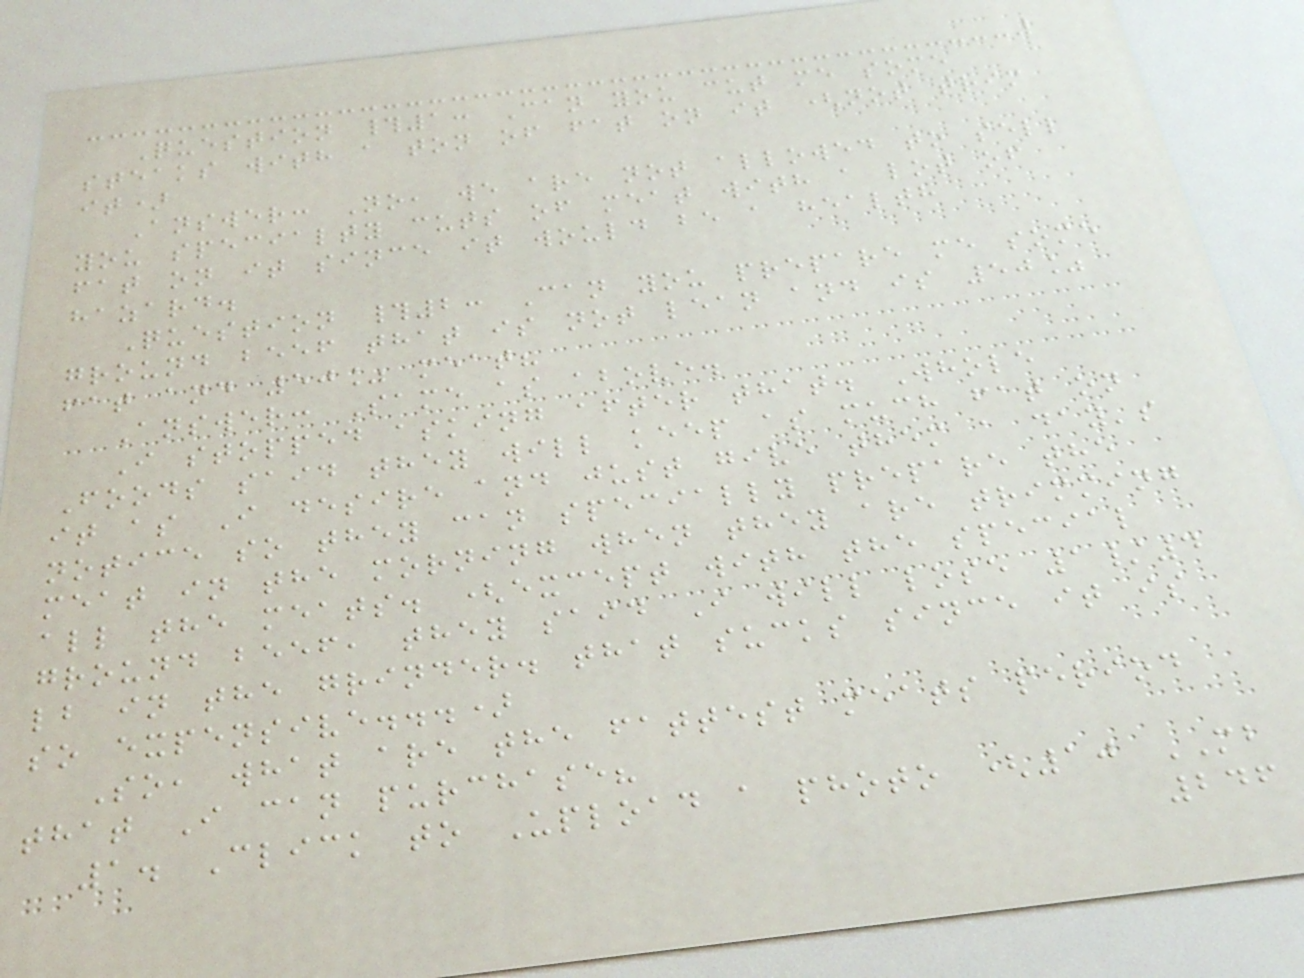Question #1: Can you cut me some
steaks with a ton of fat on it (not trim
it)
Answer: No, we are not allowed to sell
you specialty cuts of meat with a lot of
fat on it since it would be a health
hazard.
Question #2: Can you prepare me some
ground beef that is not lean and is 50%
fat and 50% meat?
Answer: Same as above.
I stopped asking after that. Whole
Foods said they will keep as much fat on
it as I desire and just give them a day's
notice so they can specially prepare the
meat in the morning when they are trimming
all the meats. (except with the special
ground beef, they said I will lose 1/4
lb in the grinder. that sucks since it is
so expensive...)
So, what are the fattest meats period
that I can purchase?
1. Click to Upload a photo (10 MB
246
